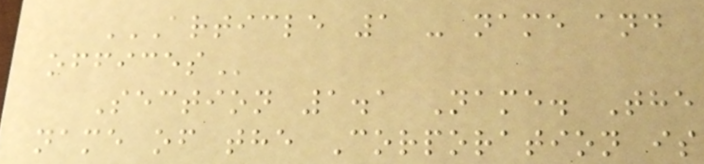ARTICLE 1 - NAME AND
OFFICES
Section 1.1 Name. The
name of the Corporation is
